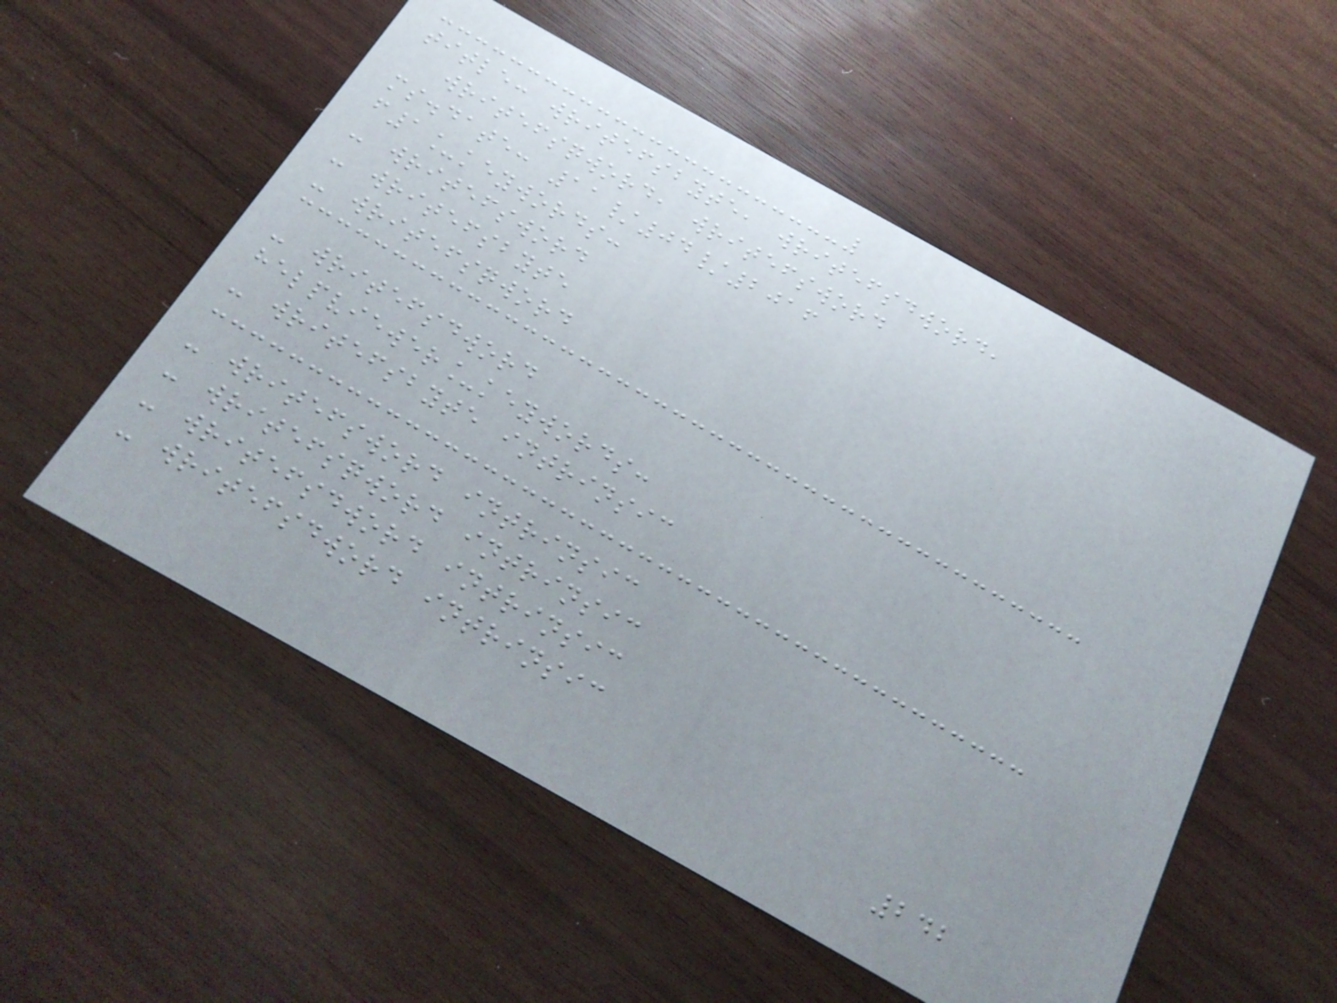title: writefsbyte, writefsdword,
writefsqword, writefsword
ms.date: 11/04/2016
f1_keywords:
- writefsword
- writefsbyte
- writefsqword
- writefsdword
helpviewer_keywords:
- writefsbyte intrinsic
- writefsword intrinsic
- writefsqword intrinsic
- writefsdword intrinsic
- writefsdword intrinsic
242
